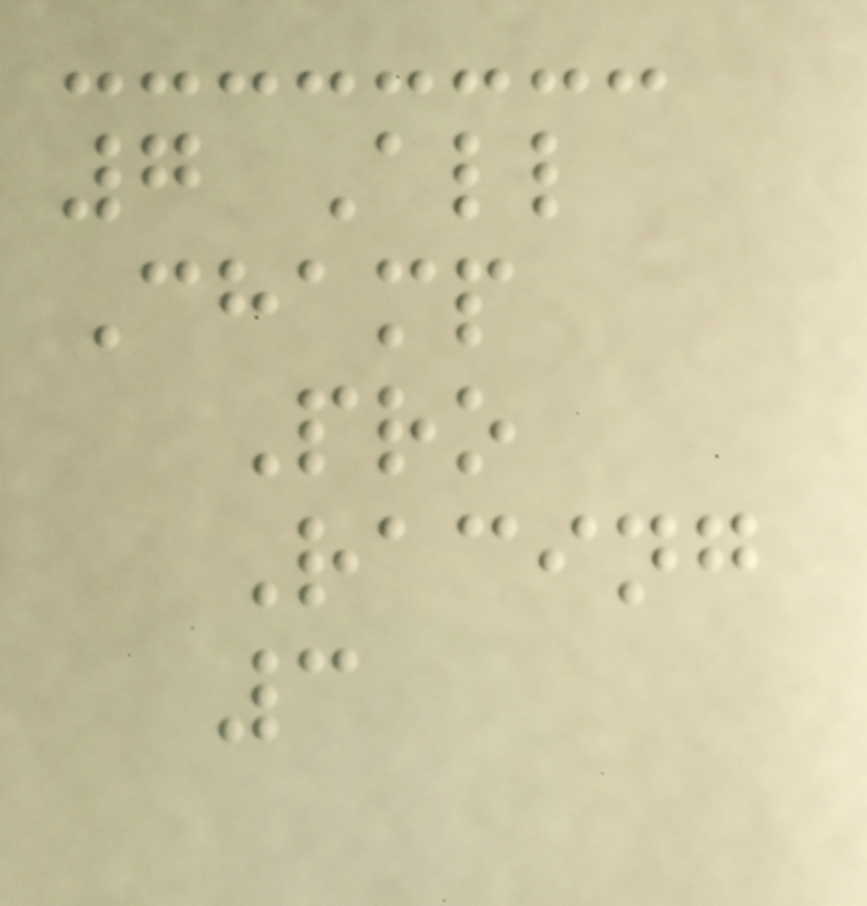7 All
Champ
Pro
Racing
3
